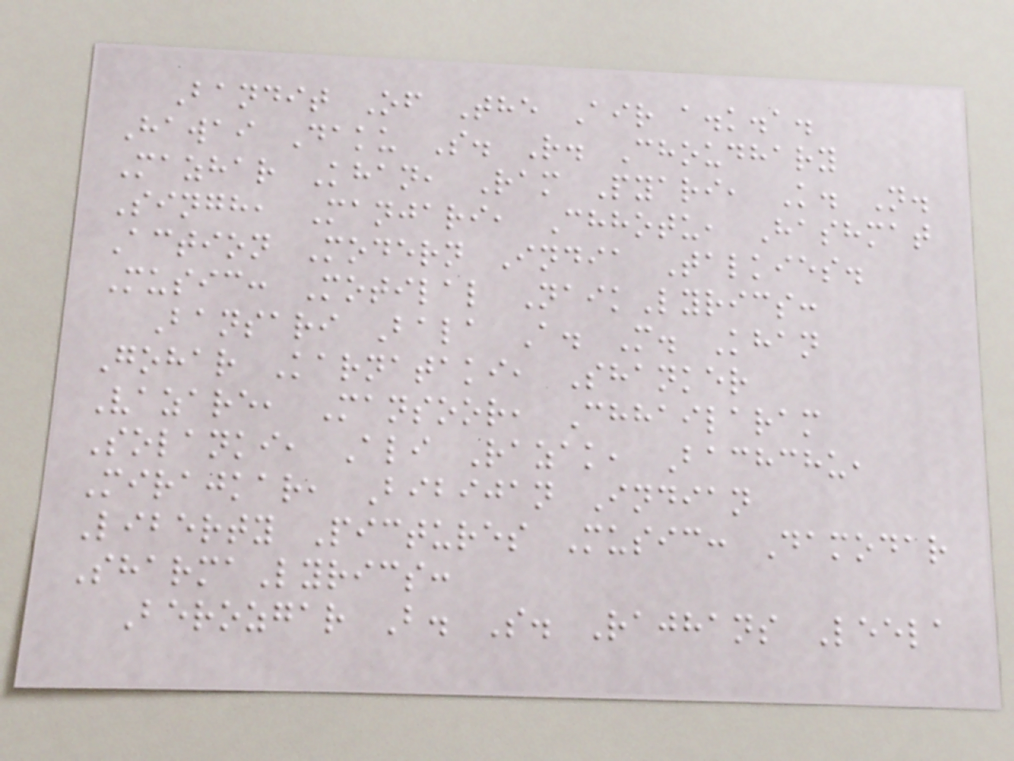Bandit Of The Air a.k.a.
Hawai Daku S. R. Choudhary
Mazhar Khan, Ram Pyari, K. N.
Singh, Manjari, Chhotu, Hashmat
Action Modern India Talkies.
Music: Motilal NaikLyrics:
Bansari Bala A. M. Khan
Gohar Karnataki, Shanker
Vazare, Mansoor, Chhailaram
Solanki, Ali Razak, Bachchu,
Mirajkar, Bibijan Indian
Liberty Pictures Music: Damodar
SharmaLyrics:
Berozgar B. S. Rajhans Leela
